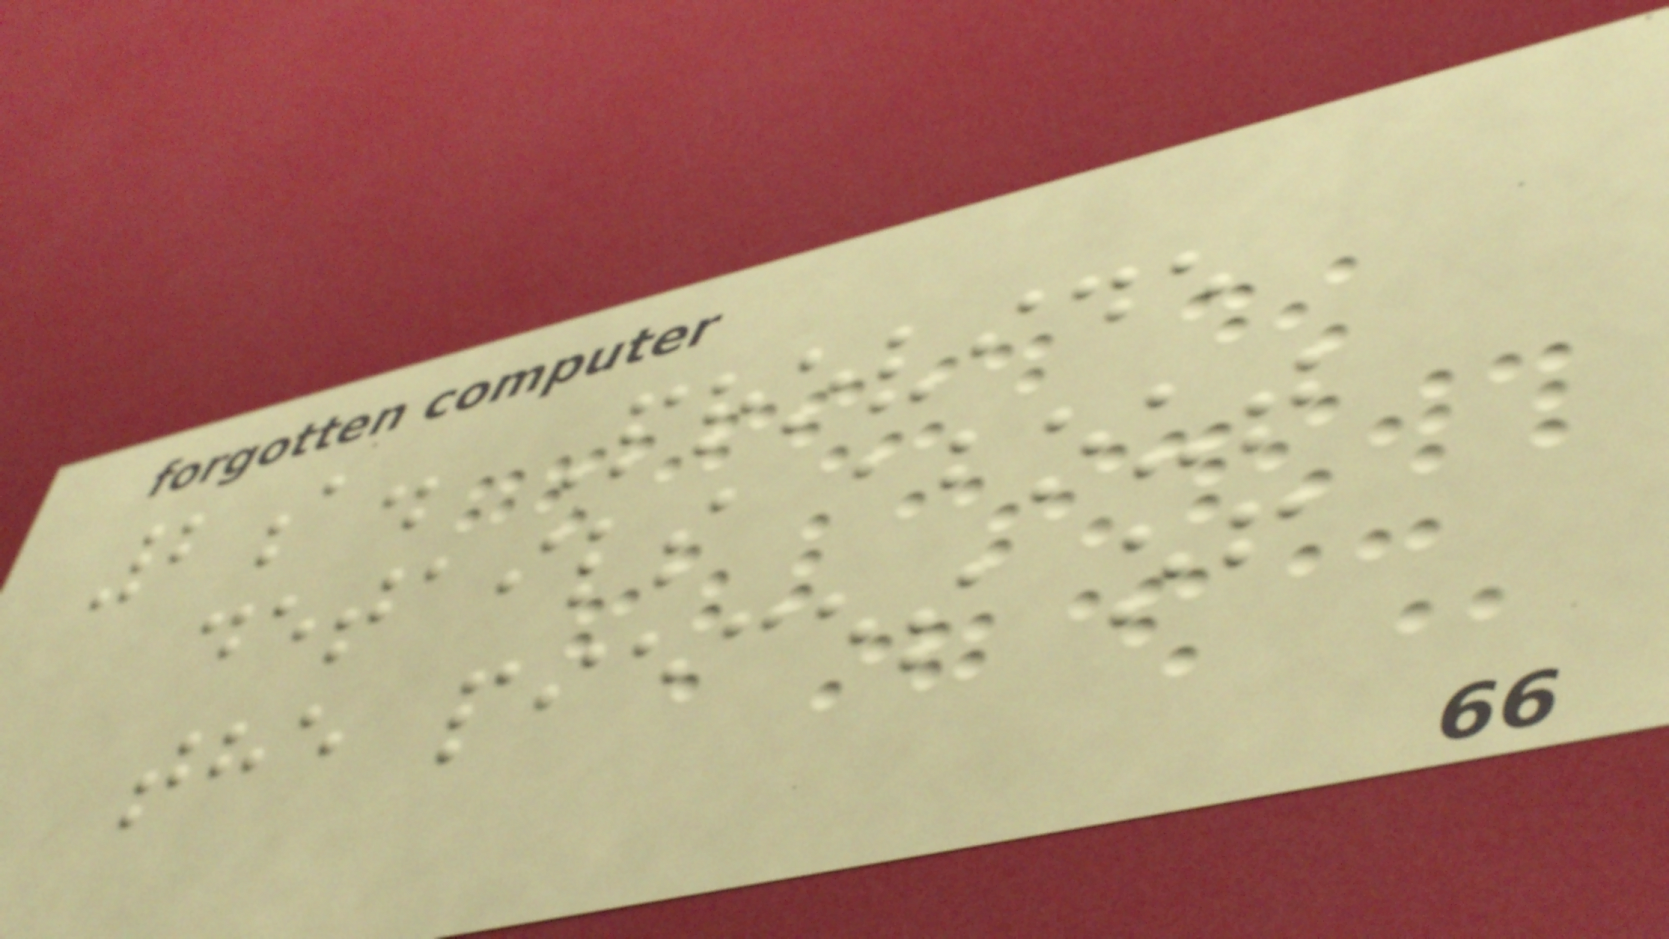2a. Provide
details about
the pieces of
